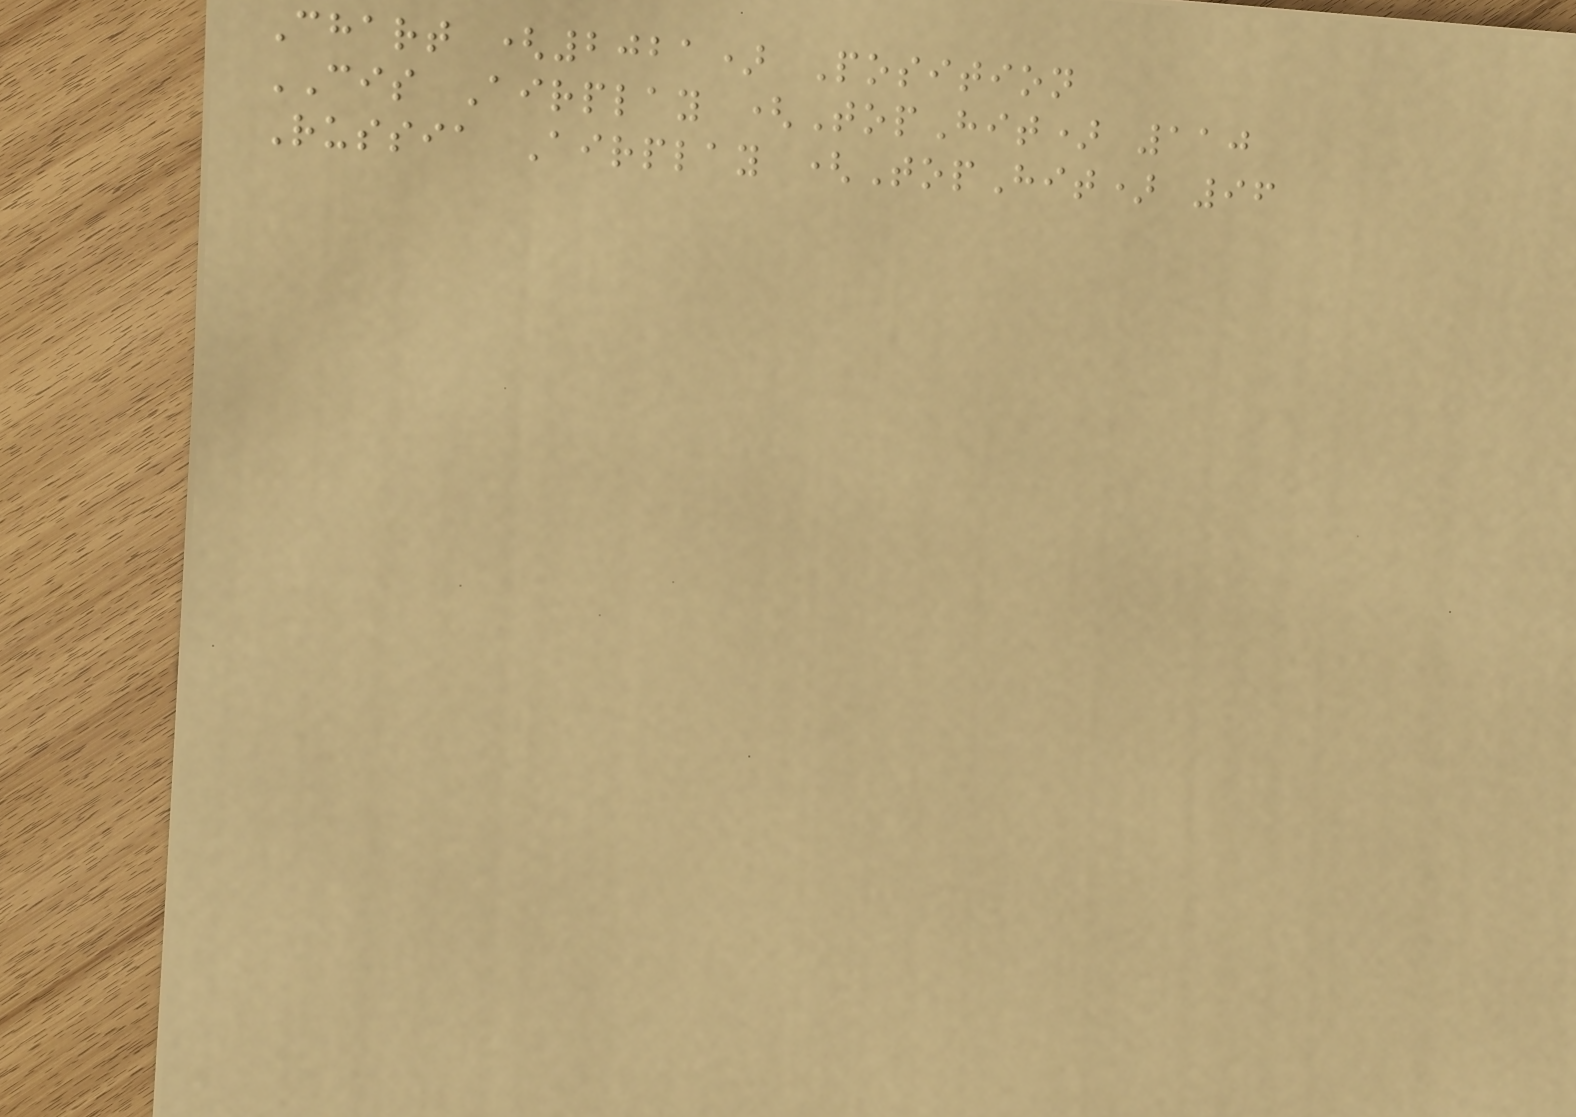Chart (2021) Position
CIS Airplay (TopHit) 110
Russia Airplay (TopHit) 96
